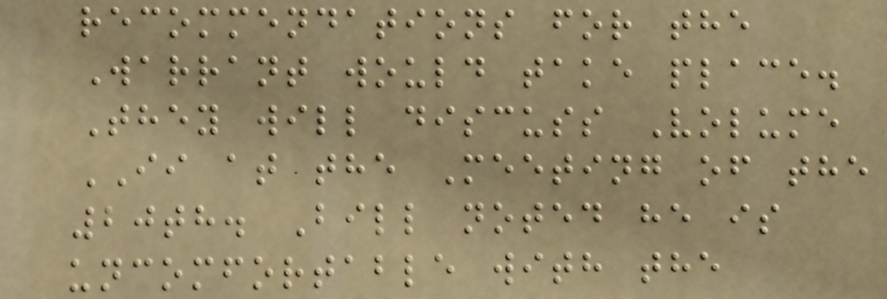recommendations for the
Warrant would take place.
They will discuss Volume
II at the Meeting of the
20th. Bill noted he is
uncomfortable with the
